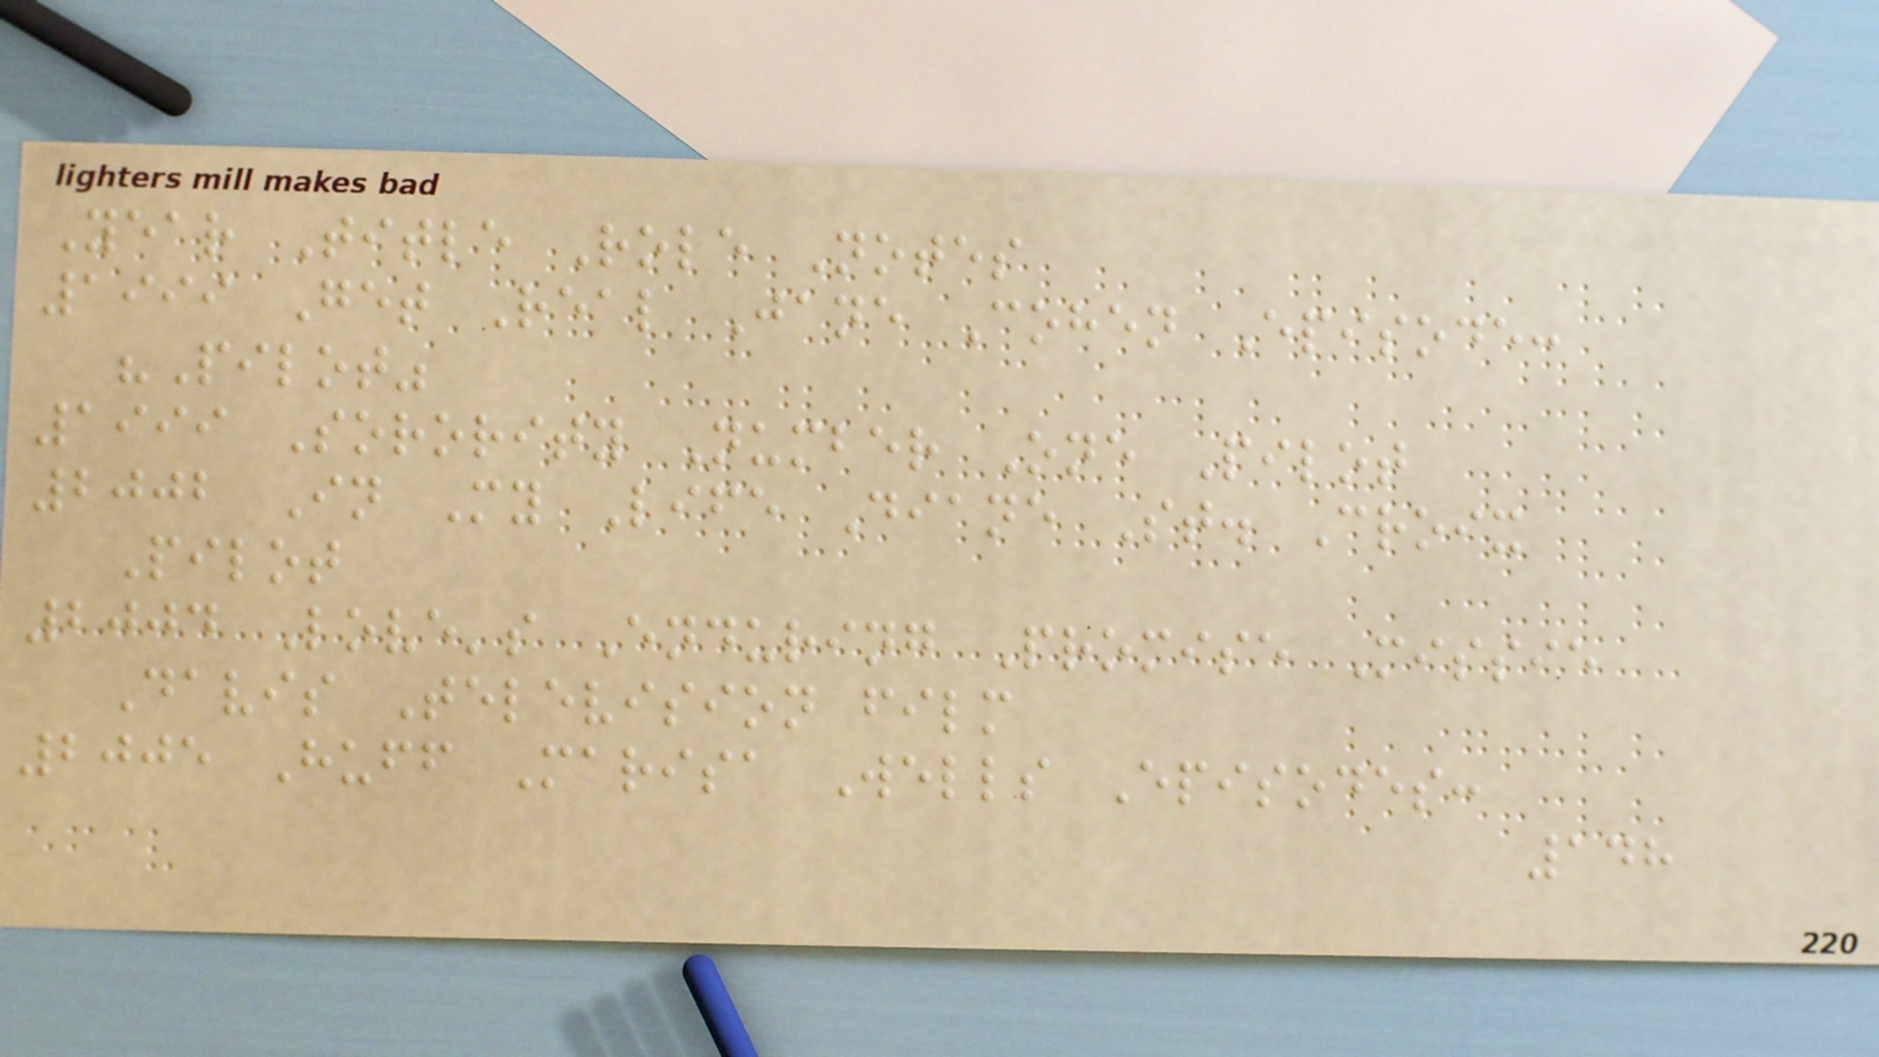Year Title Role Notes
1999 Get Real Jane Cohen Episode:
"Pilot"
1999 Sorority Number One Pilot
2002 In My Life Diane St. Croix
Pilot
2004 Love's Enduring Promise Missie
Davis Television film
2005 Huff Marisa Wells Episodes:
148
